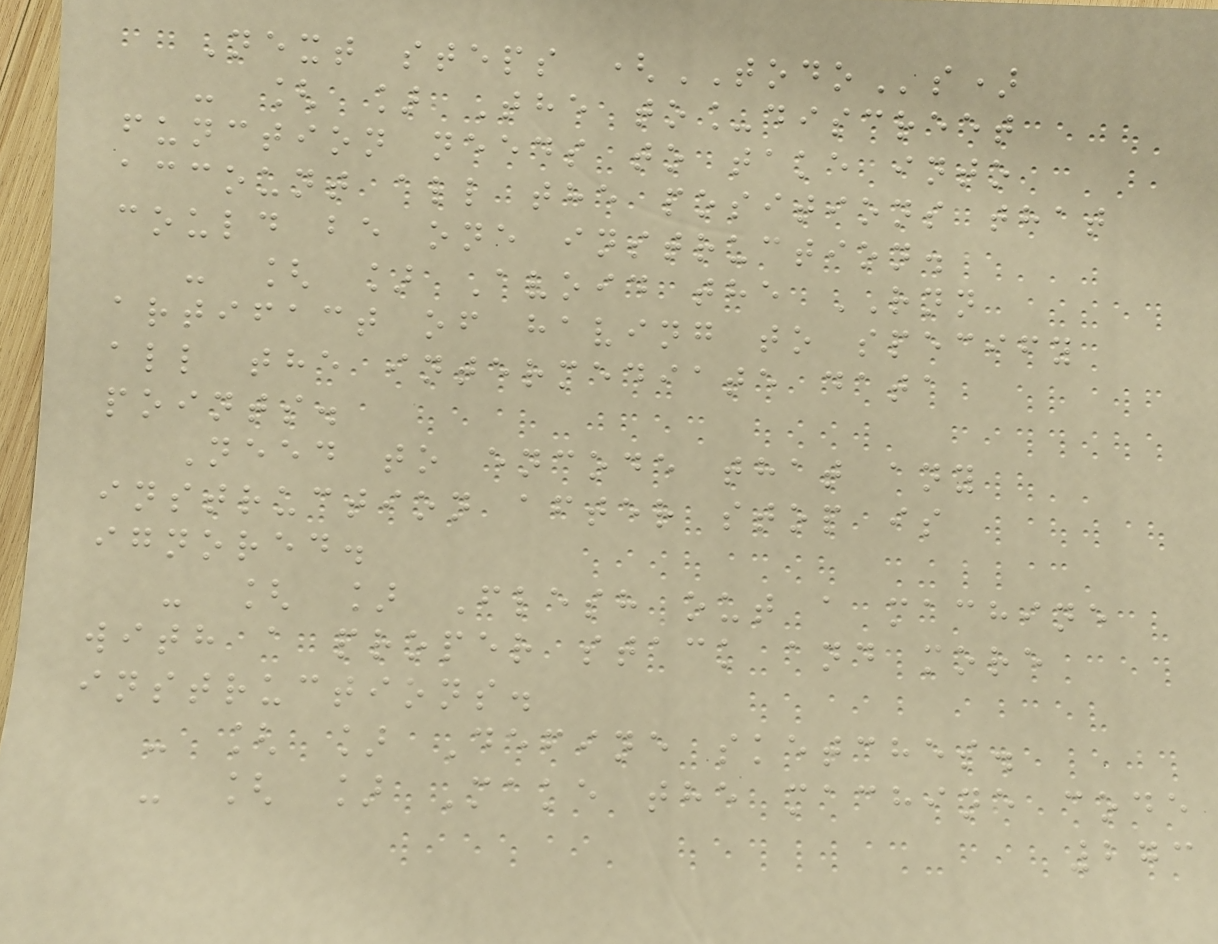Next steps (TODOs)
- [ ] The to_discreet
function needs to take into
account all the positions that
could be one instruction.
- [ ] Avoid the RNN
artifact of having to specify
all the intermediate data
points.
Need to encode that any
instruction after stop is
ignored.
- [ ] Flesh out a machine
with a proper stack and more
instructions.
- [ ] Define sketches.
- [ ] Make the machine code
273
